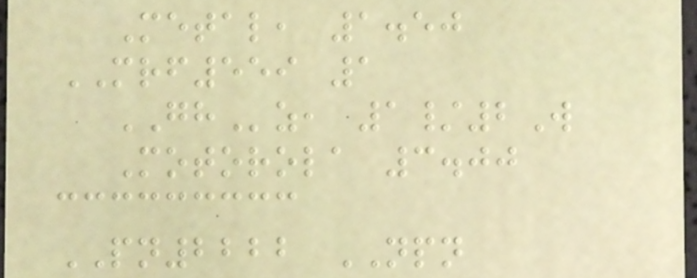Metal, 1.50
MRF559 1
GHz, 1/2W
Motorola 3.00
PN2222 NPN
